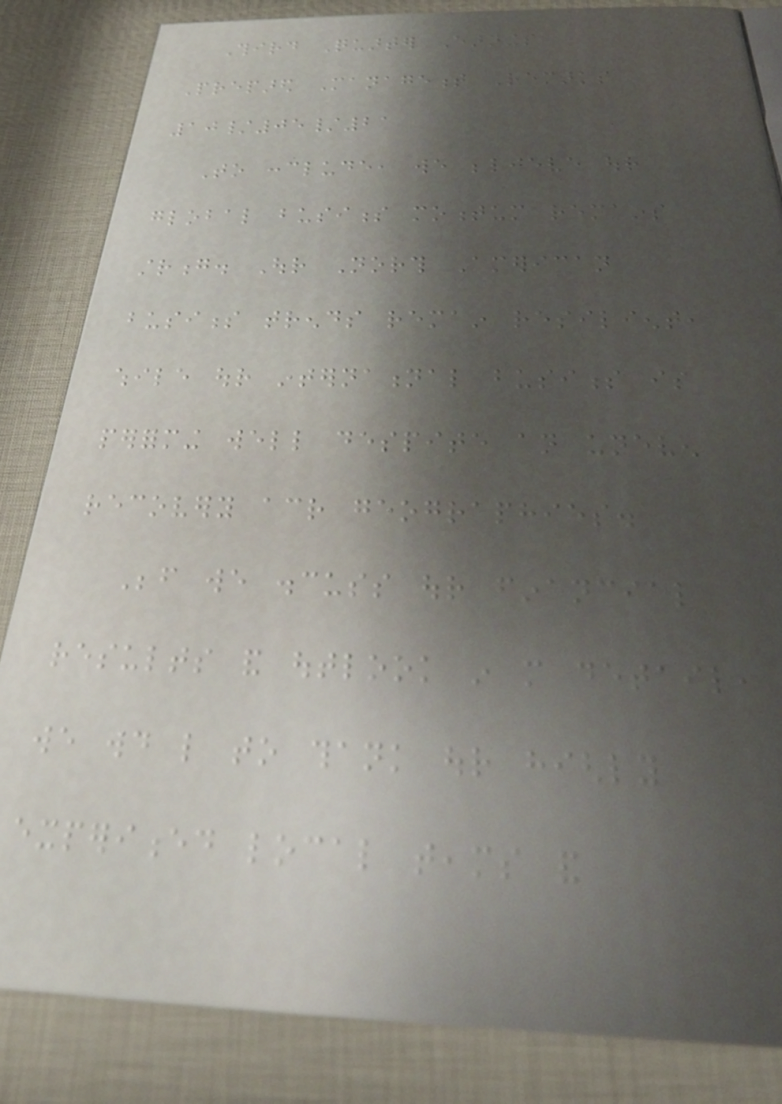Third Quarter Earnings
Prepared Management Remarks
10/05/21
To conclude, we believe our
global business momentum remains
strong. Our North American
business trends remain resilient,
while our international business is
performing well despite an uneven
recovery across geographies.
Before we discuss our financial
results and outlook in more detail,
we would like to thank our highly
experienced local teams and
